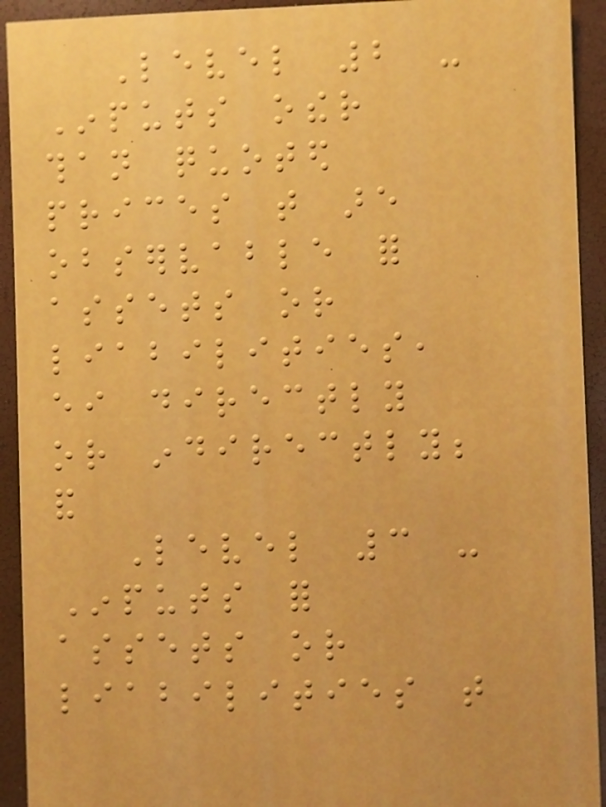Level 2 -
Inputs other
than quoted
prices that are
observable for
assets or
liabilities,
either directly
or indirectly;
and
Level 3 -
Inputs for
assets or
liabilities that
